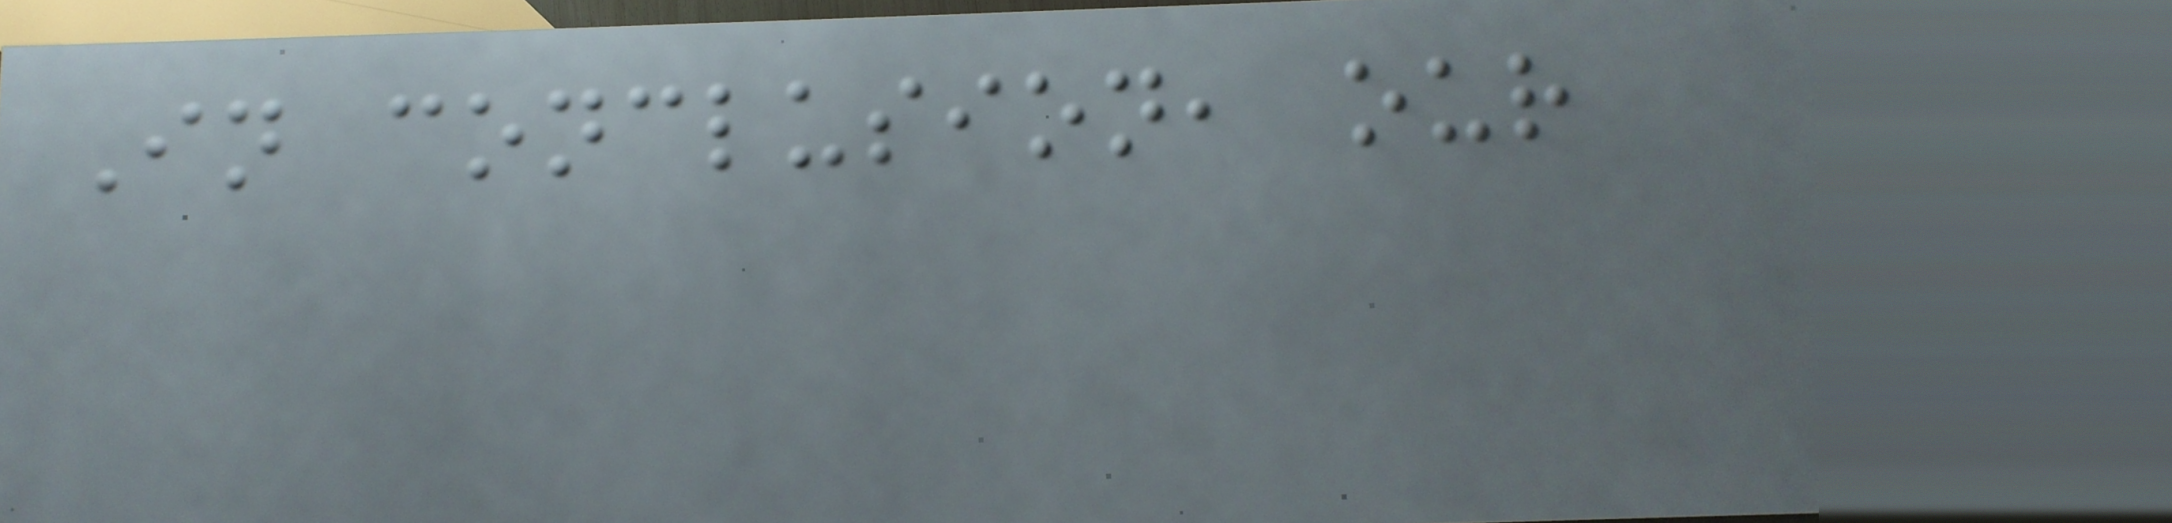In conclusion, our
